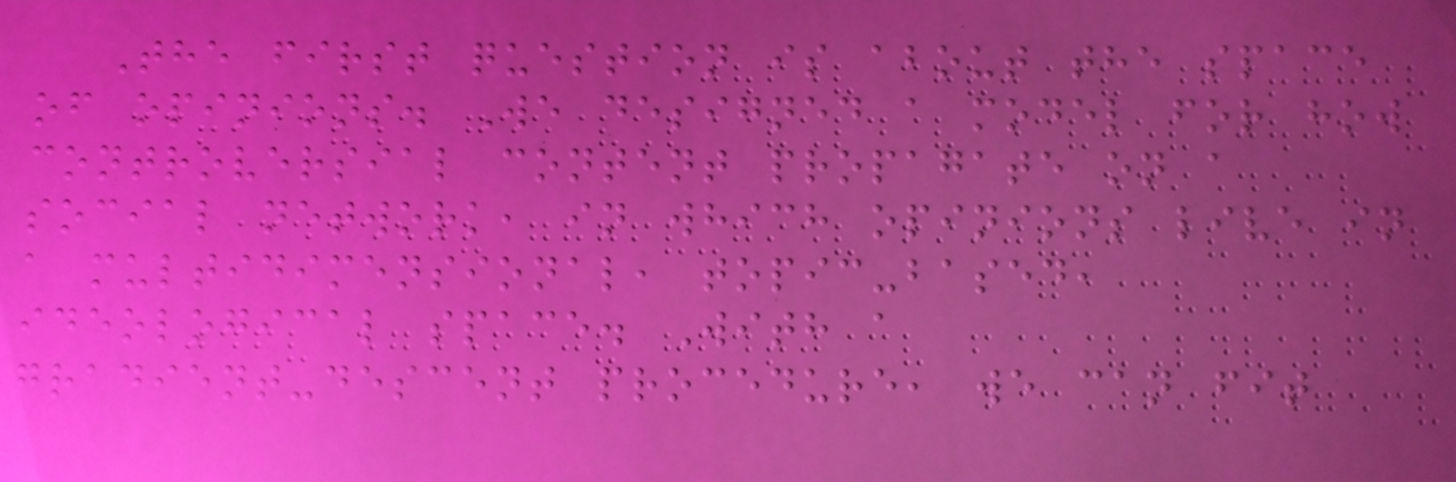The first question is about the space
of opinions. We designed a model for how
controversial content propagate on a
social network, in which opinions live in
a multidimensional, topic-based,
ideological space. With a
gradient-descent procedure, we can fit
